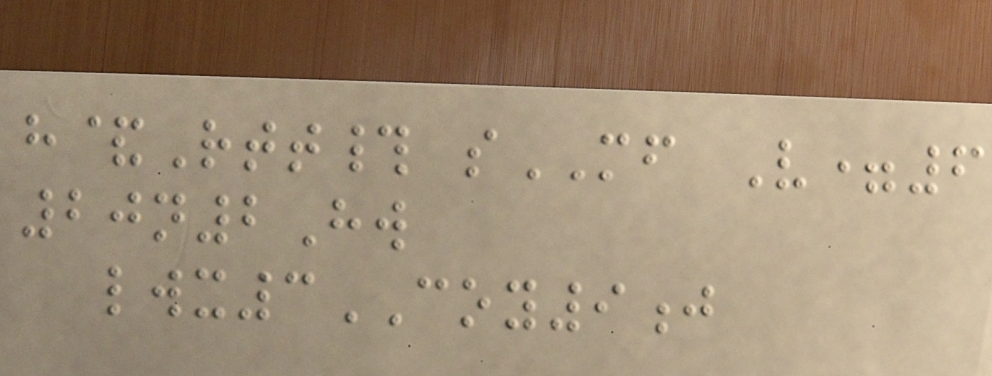h&Rtt# sMF V=6
20n2Hw
lwx3COY9j
